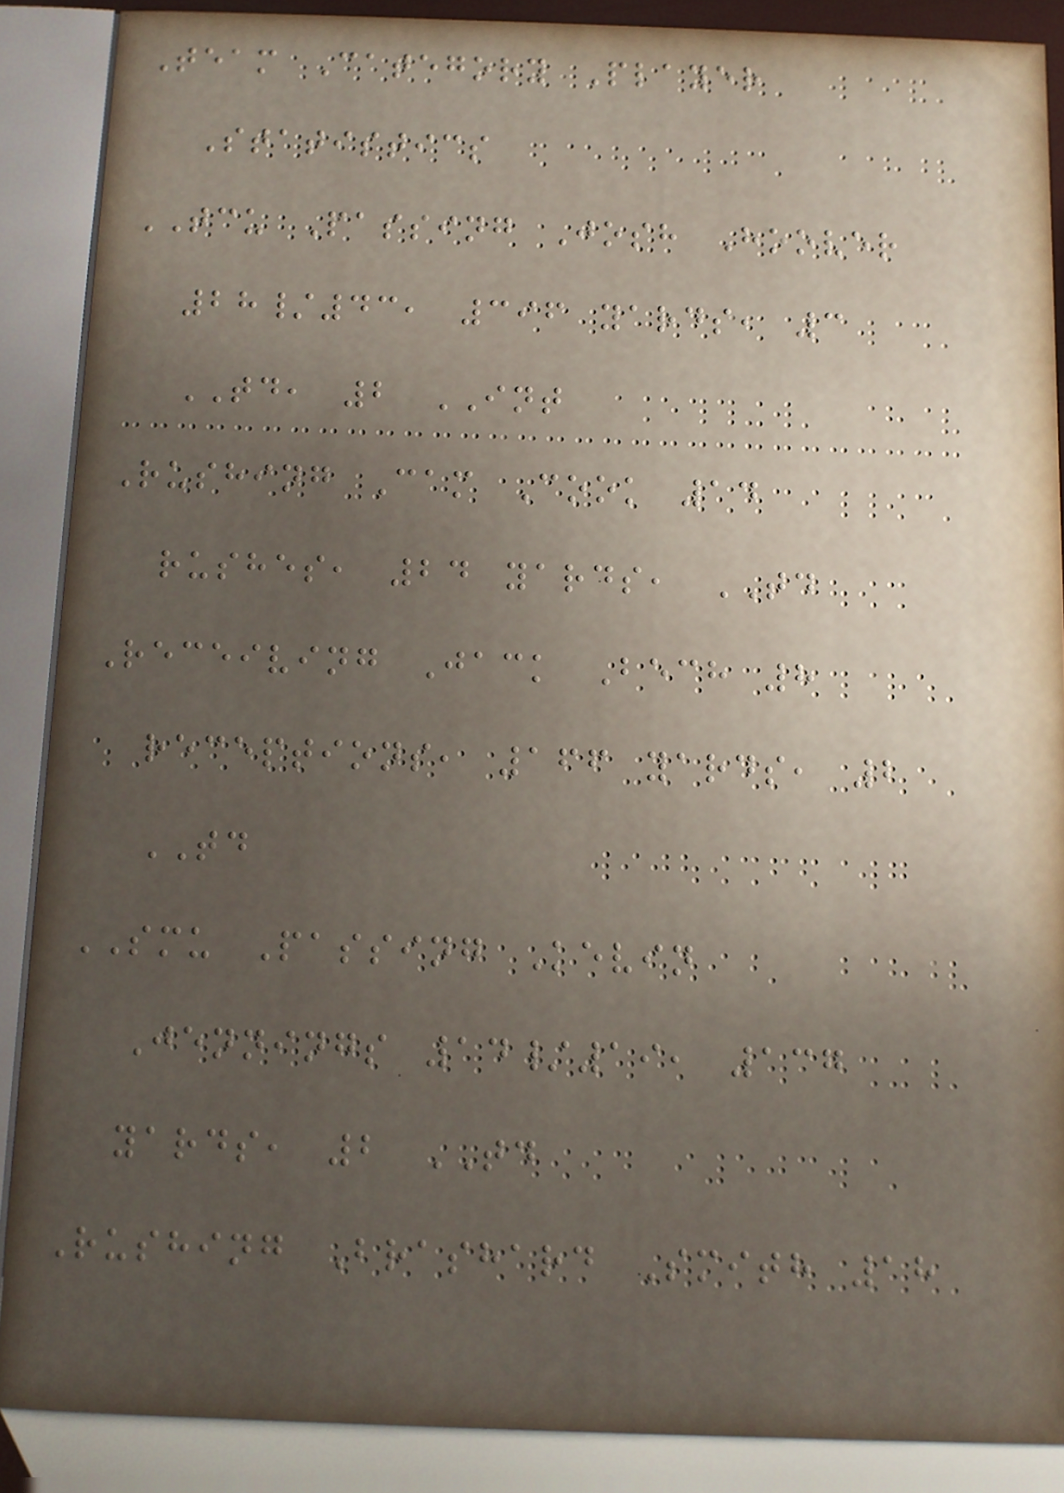Team Category Player
Statistics
TCU Passing Josh Hoover
28/43, 396 yards, 3
TD, 2 INT
Rushing Cam Cook 14
rushes, 24 yards, TD
Receiving Jack Bech 8
receptions, 166 yards, 2
TD
SMU Passing Kevin
Jennings 14/19, 137
yards, 2 TD
Rushing Brashard Smith 18
